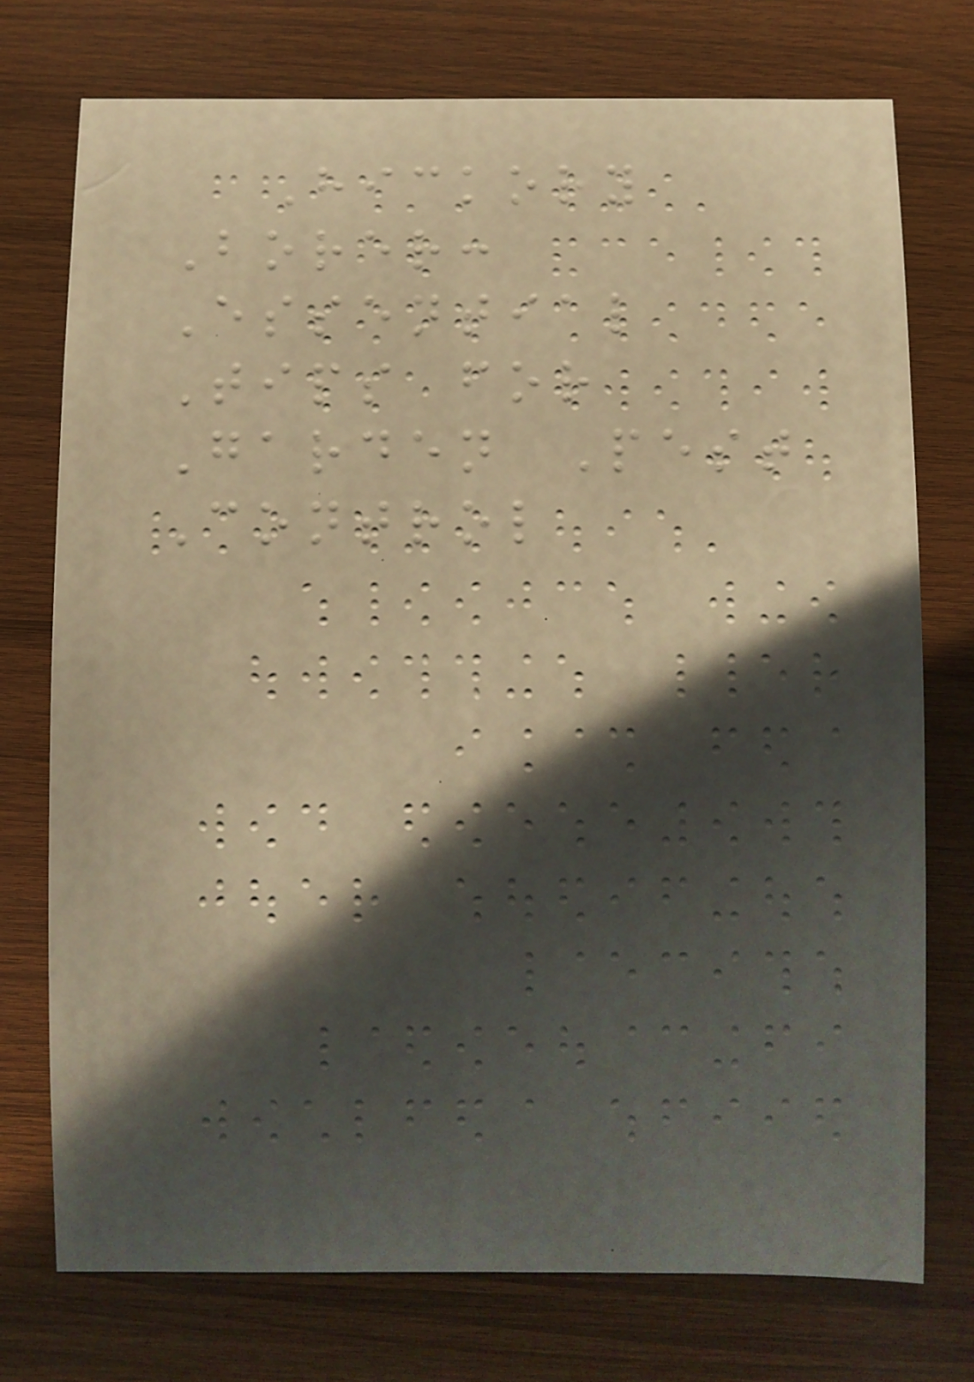Hickory
Borer:
Essential
Tips for
Garden Pest
Control
